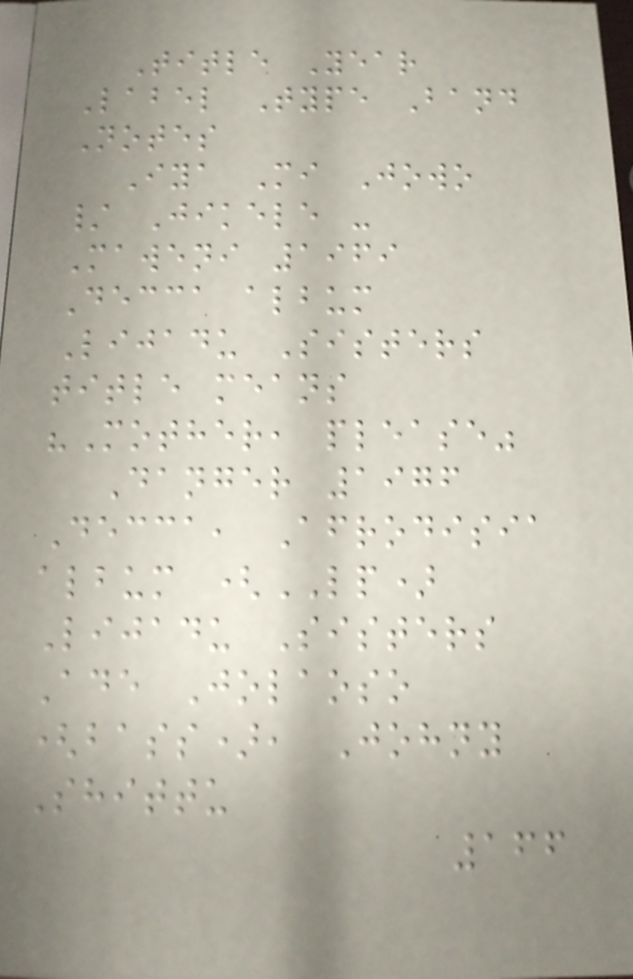Title Year
Label Type Band
Notes
Iya Mi Jowo
/ Jikele -
Maweni 1969
Decca album
Lijadu Sisters
title means
"Mother, please"
Danger 1976
Decca, Afrodisia
album (LP)
Lijadu Sisters
Ade Jolaoso
(bass), Johny
Shittu
166
